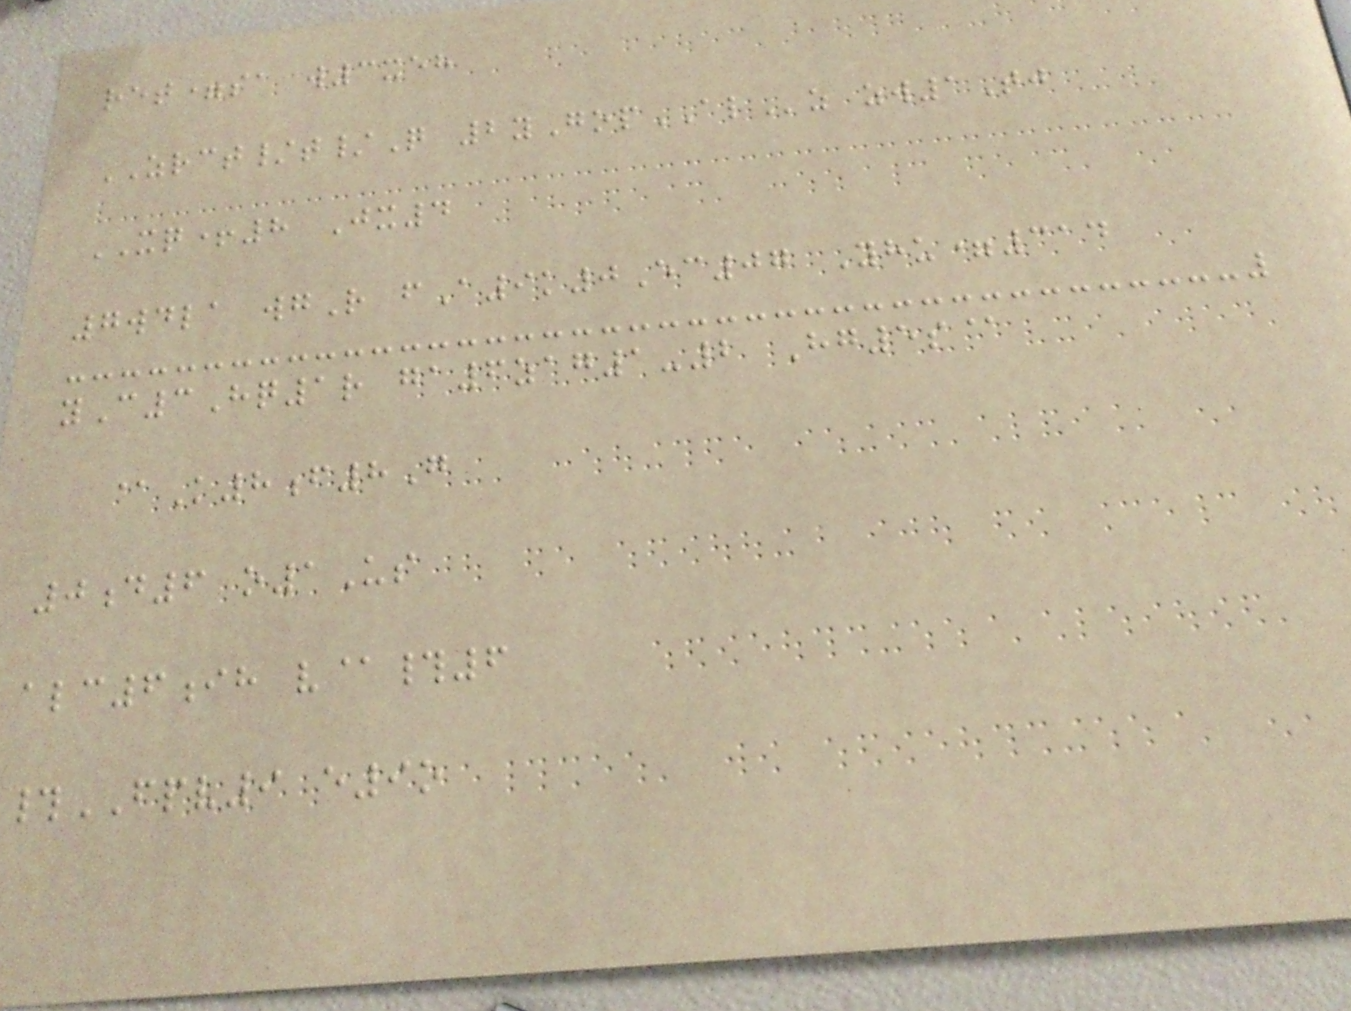ret=sa w3xeh
ZRCT/t/Q 2yGopALz zw1Tj
XQ+8 Jx4
7wdla wgR fA9k0Ec07 Yhu=314
yC3Hq1r ga6zag1-2 Hg5s@
@K8f8G
0d6 o1Us
alc6ih v@#6
#FPV9 e9o
